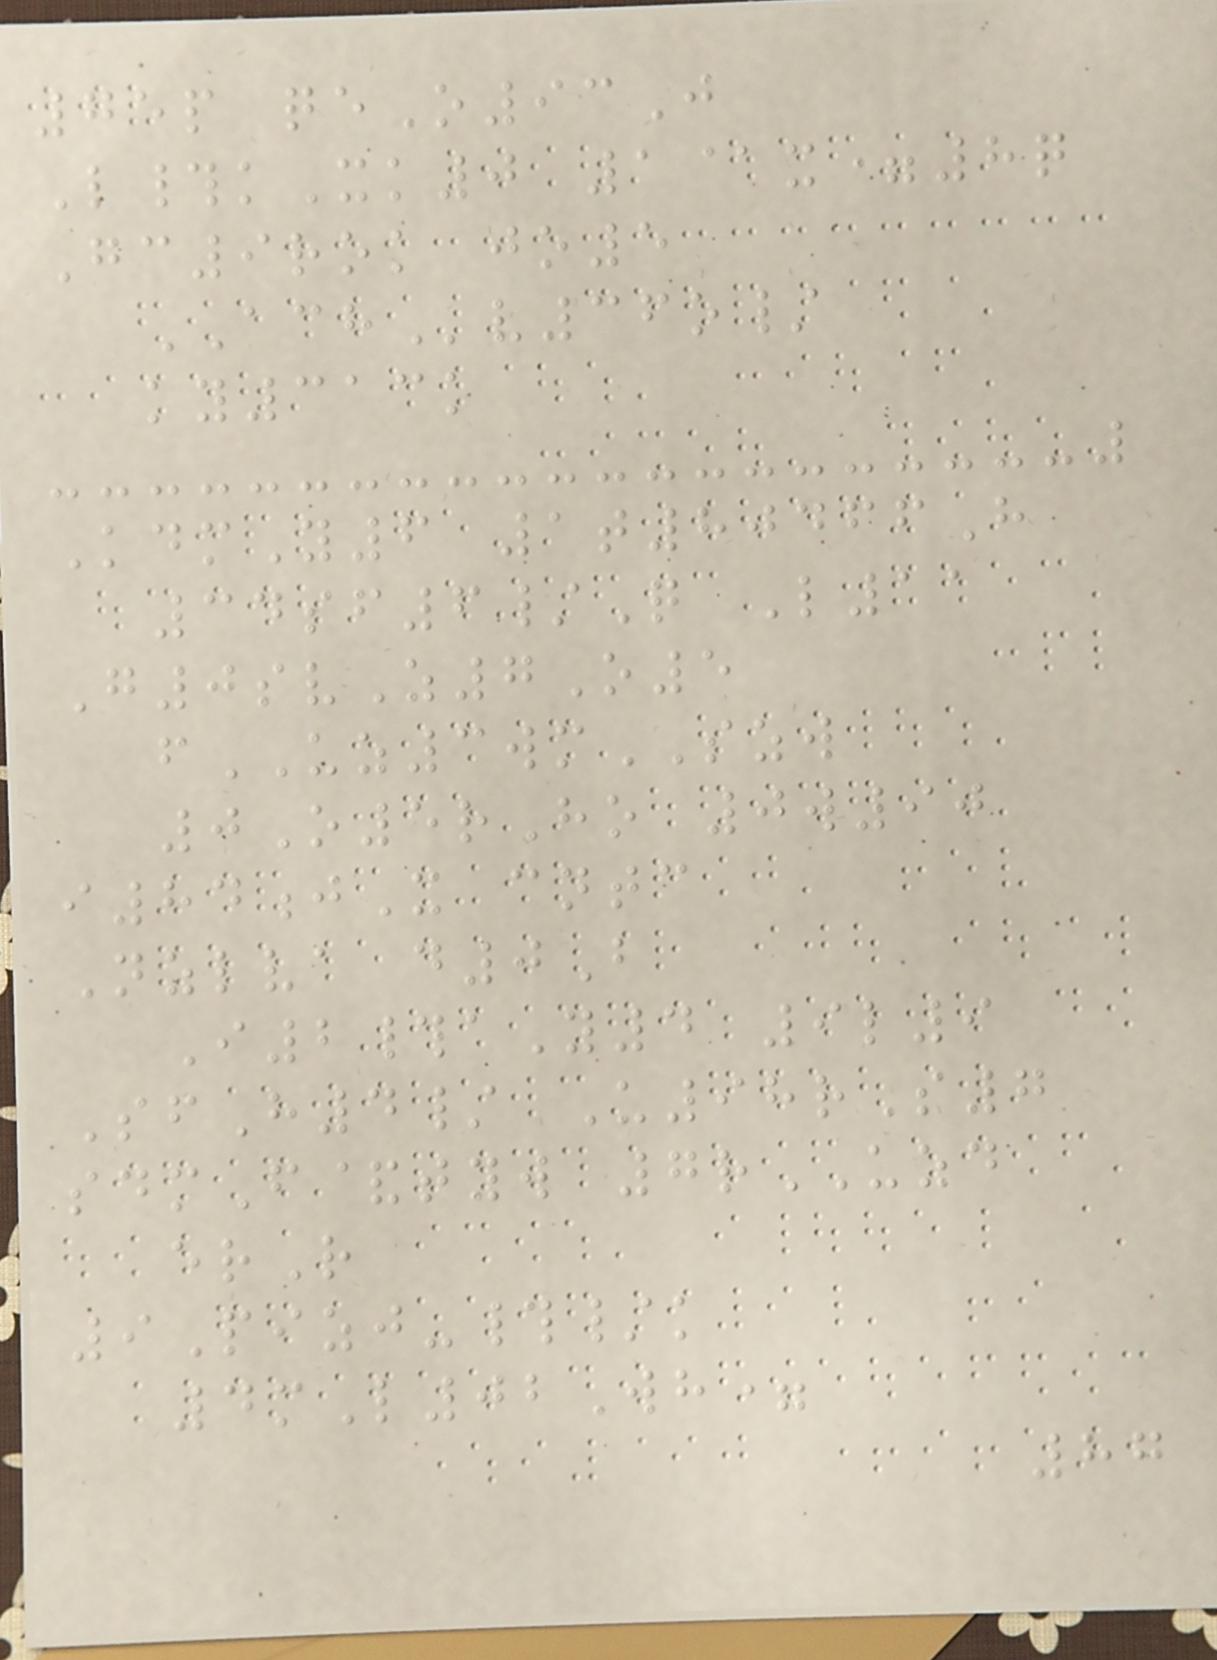75p qeO93J
L#kXk0 1@x=8q
Gc9rok jo5
ACHv36o/
ky313k
KdmY6 1t80466H
34sf6/Q L11
G0svZ7O5
fUZ3wmSZW
0O5rHo 0w90
i84jX cntc
Nzlva d0B
I2#aY4 9l9
SfH4/ U98rS7
sdmF&tyw 7rUZD
erR
9Pizj-#/k
4mL02Wh=
87
